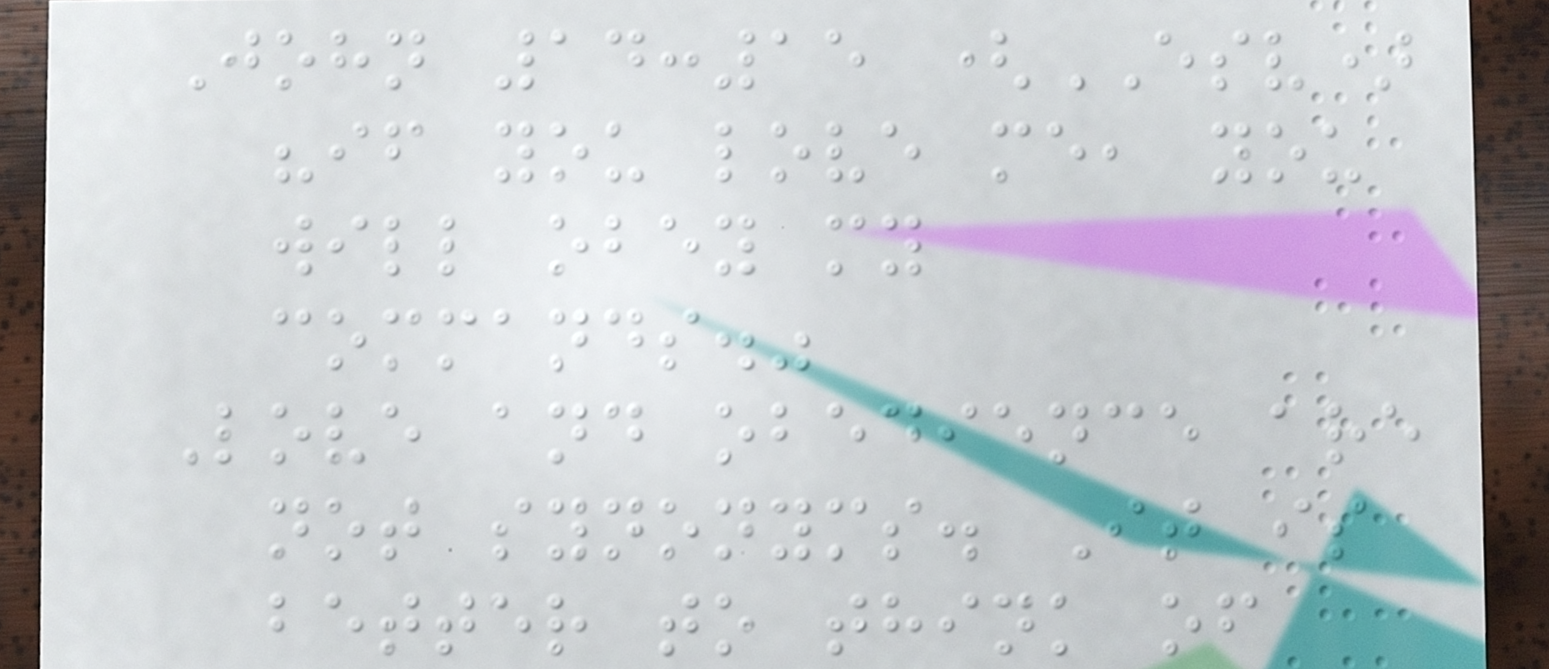John 14:15 (ESV)
"if you love me, you
will obey my
commands."
Love and obedience are
not synonyms. It is
better to think of
